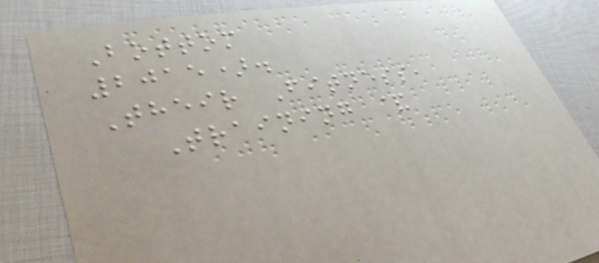Bottom
2015).
Their Fitness,
Training &
